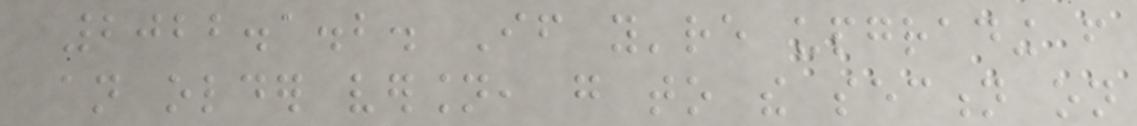2022.1.2. If you're upgrading from
an older version, go to the section on
